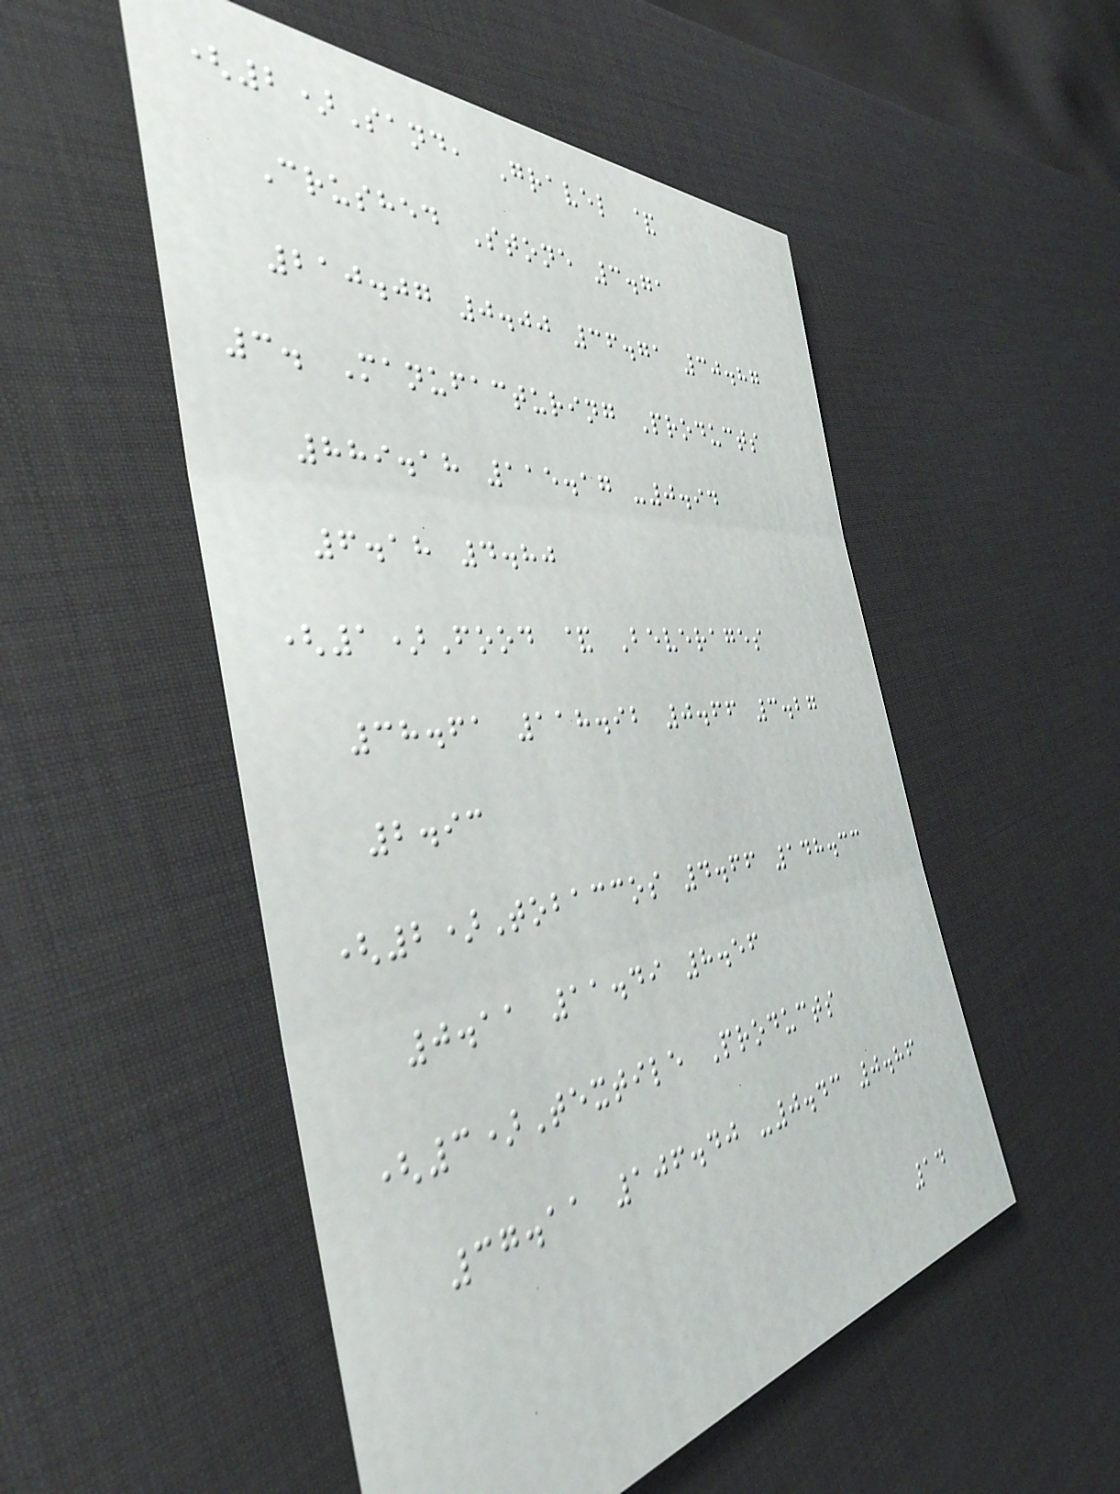(2)Sand, Gravel &
Crushed Stone 3.71
210.07 0.00 36.71 30.87
3. Manufacturing Products
889.18 115.17 -0.94
6.18 4.80
(1)Food & Beverages
38.61 118.92 0.66 3.27
2.93
(2)Tobaccos 4.66 148.33
0.11 11.49 8.56
(3)Textile Products
37.11 106.40 -0.43 0.86
14
